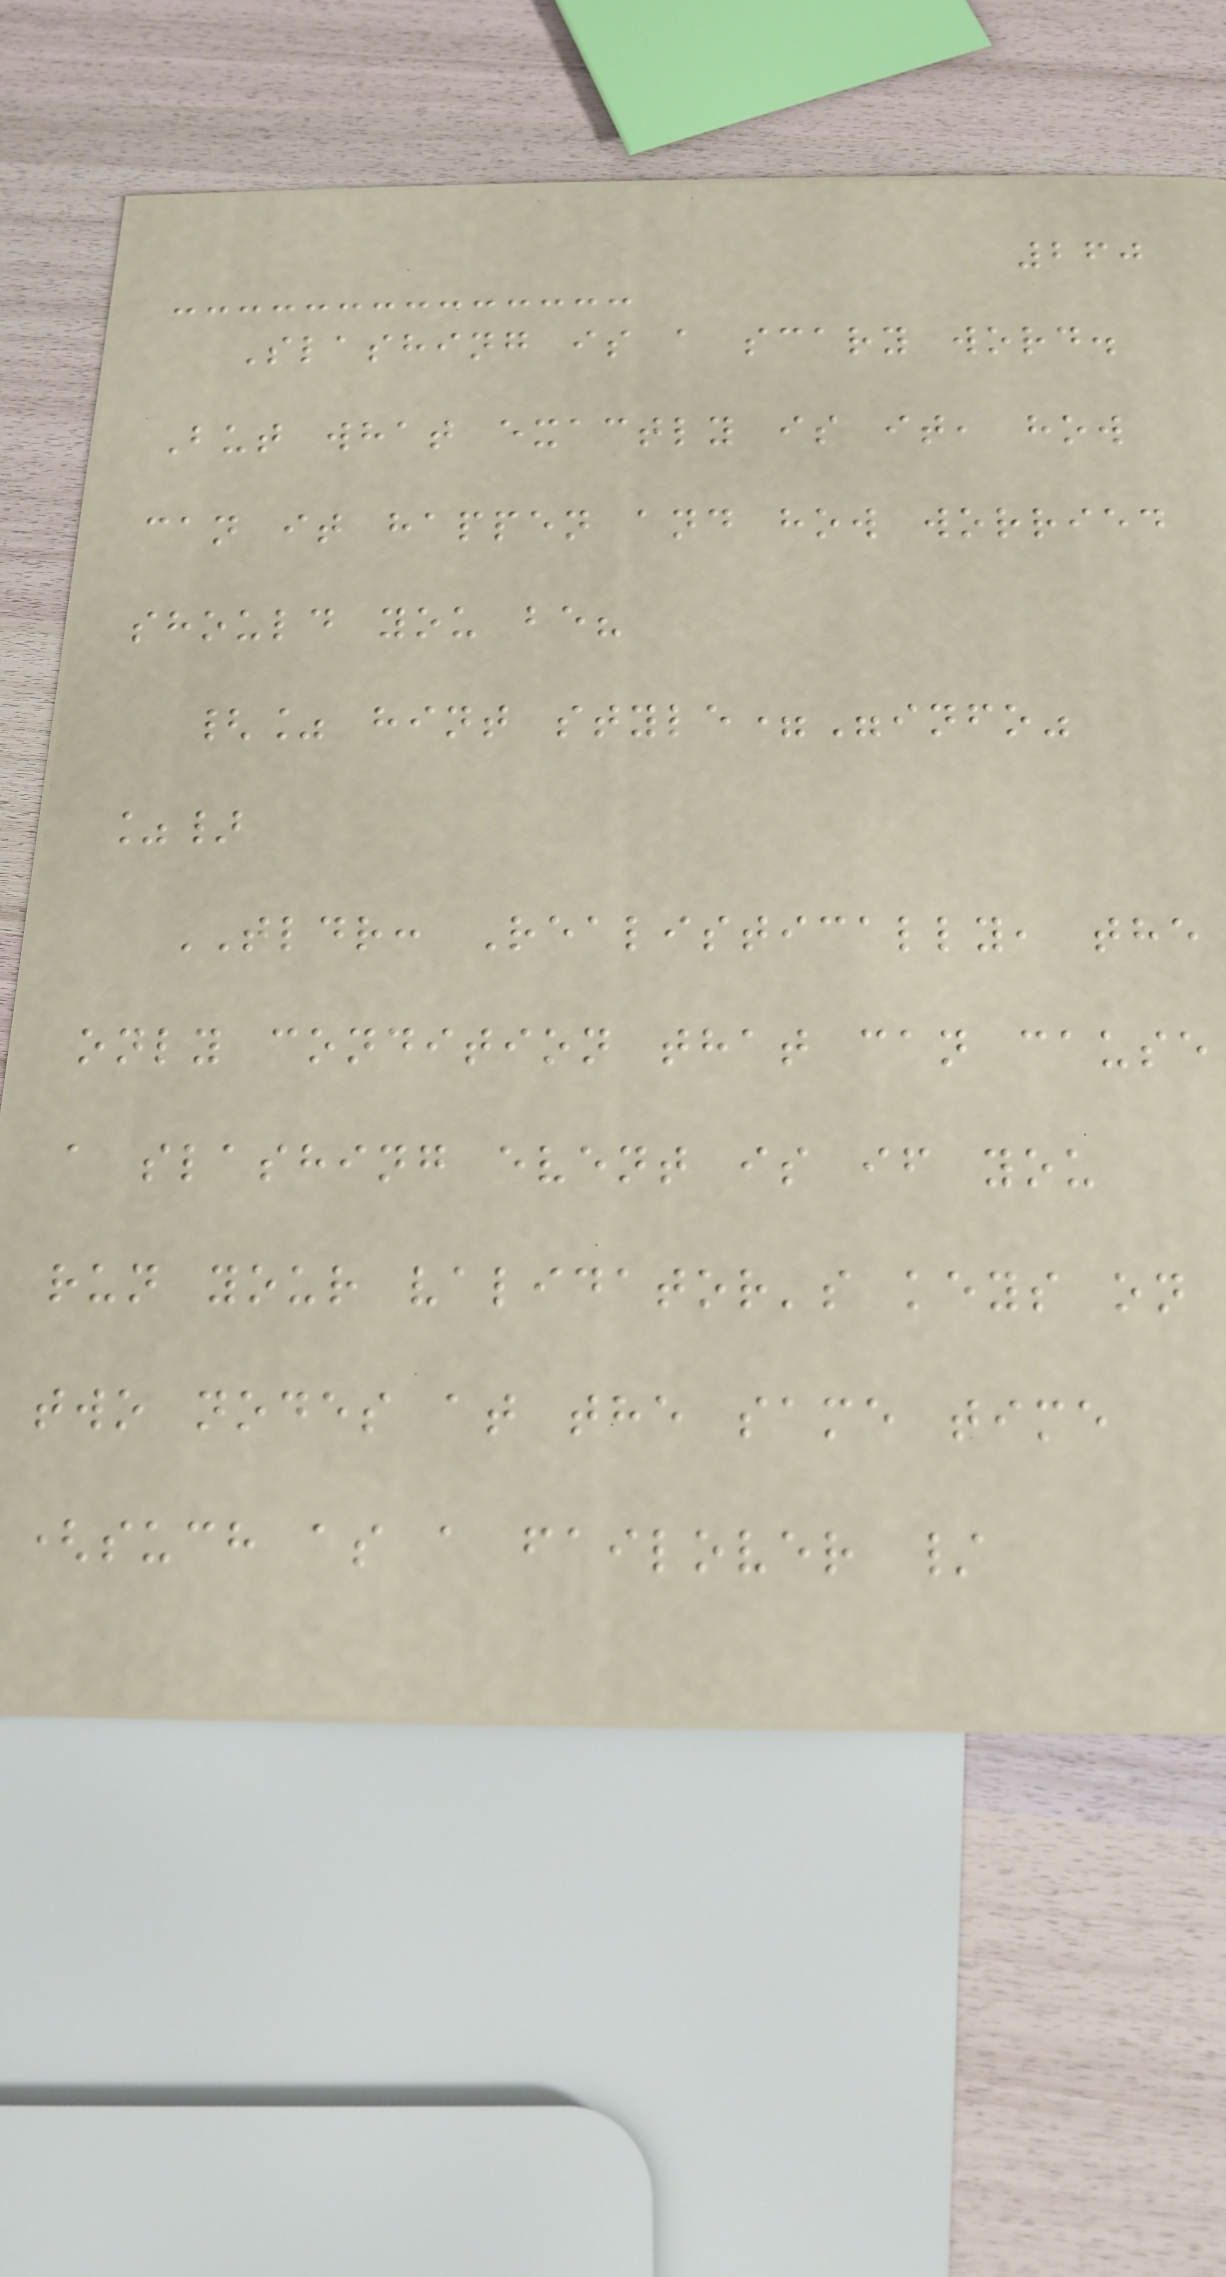260
Slashing is a scary word.
But what exactly is it, how
can it happen and how worried
should you be?
{% hint style="info"
%}
TLDR: Realistically, the
only condition that can cause
a slashing event is if you
run your validator's keys on
two nodes at the same time
(such as a failover /
